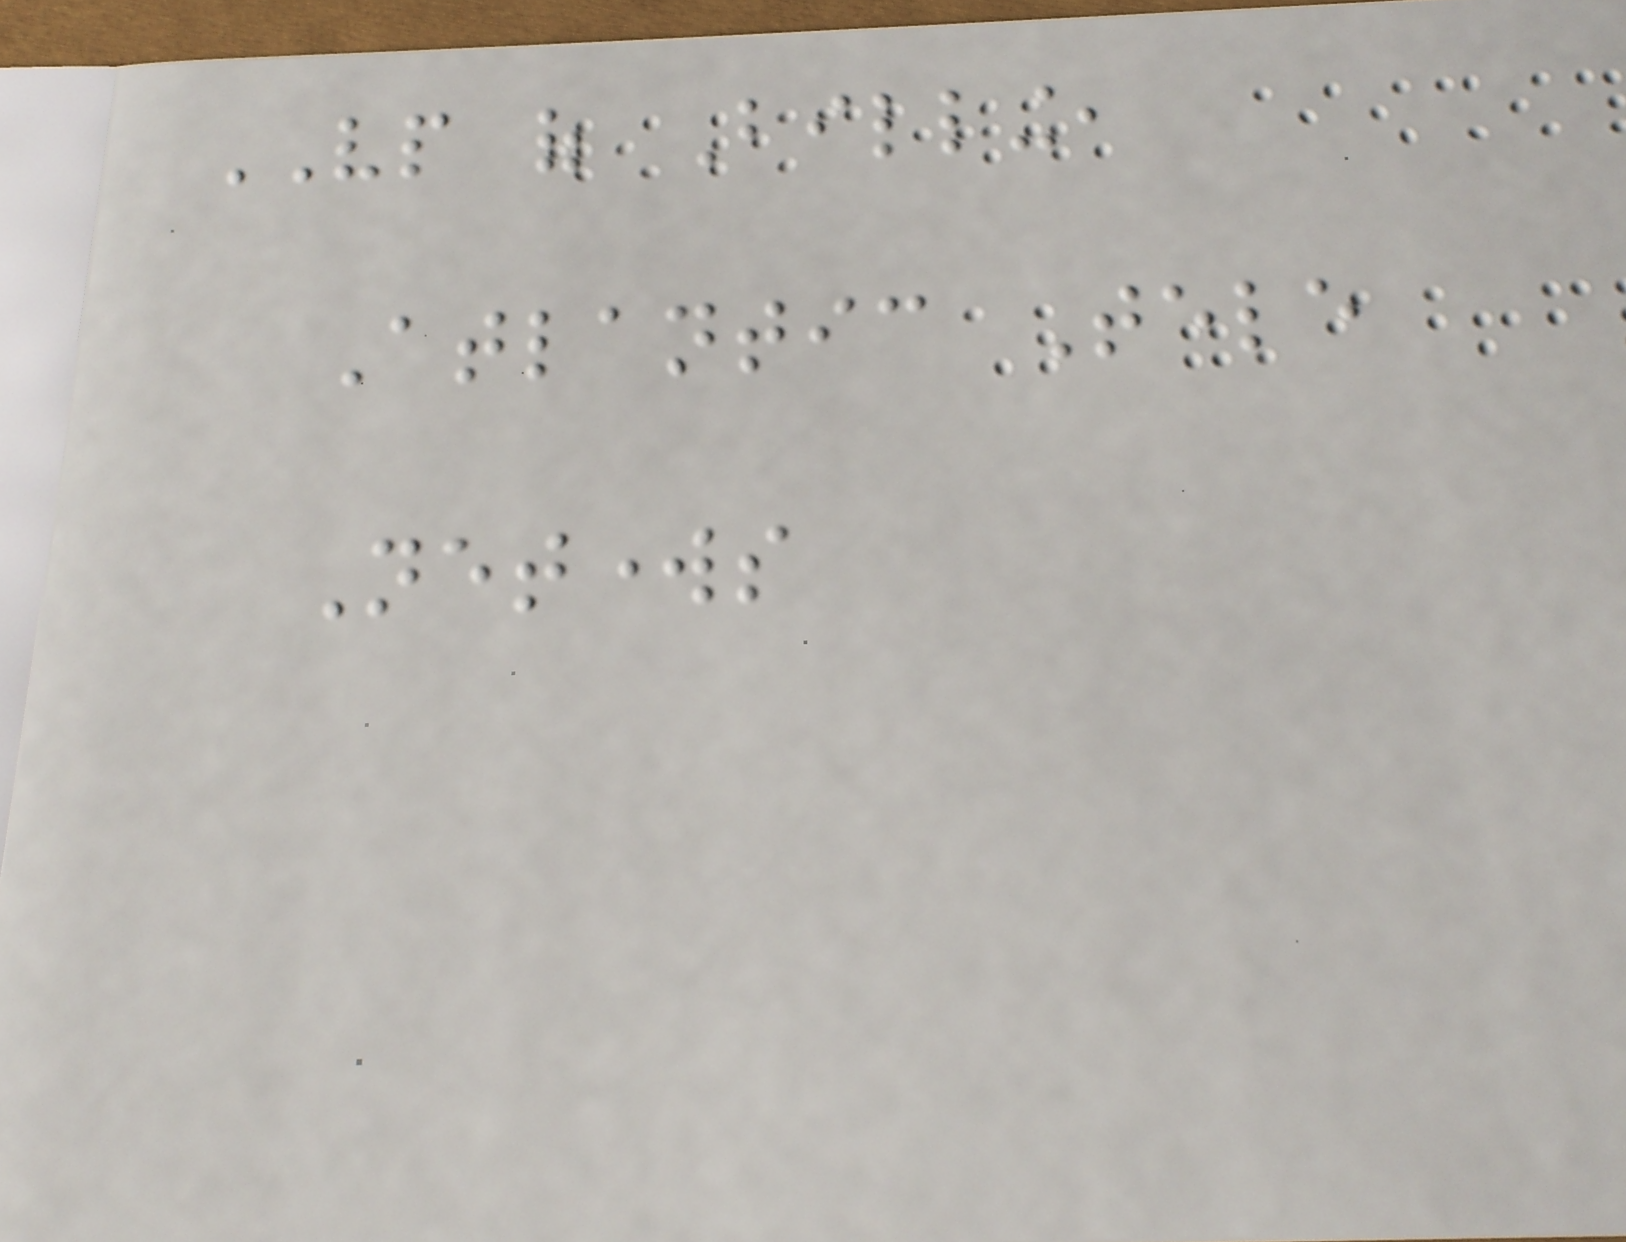VP of Billing,
Atlantic Tele
Networks
